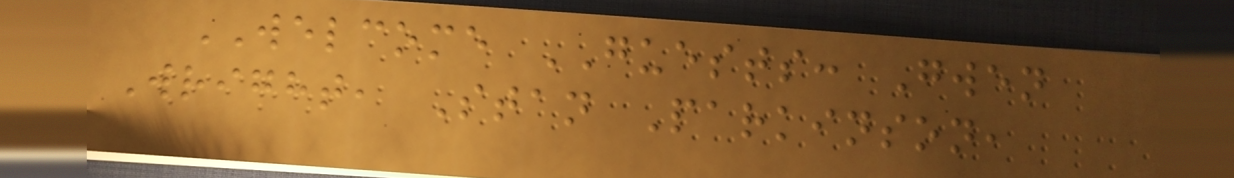WELCOME GUESTS: Gwen
Wright, Stan Parkinson,
